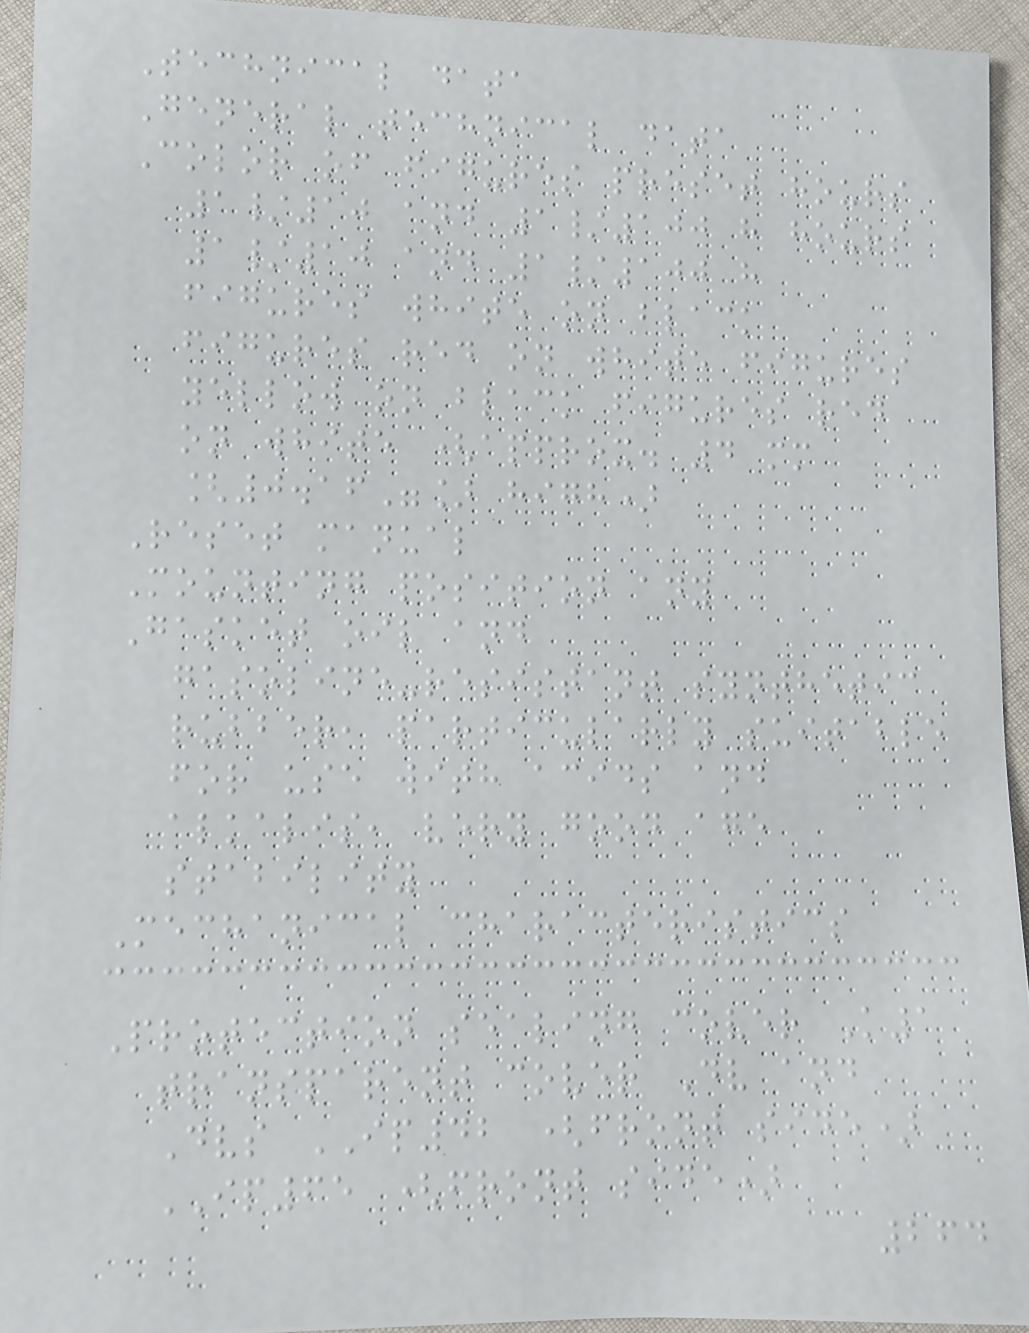Technical data
General technical data
Color of figures preset hours
1/10 and 1/100 h hours
1/10 and 1/100 h
figures white on black
figures red on white figures
yellow on black figures red
on white (approx. 4 mm
[0.16"] high)
Reset manual
Mounting position any
Gasket oil and
gasoline-resistant synthetic
rubber, particularly suitable
for use with acids and
alkalis, very good age
stability
Mechanical characteristics
Protection sealing cover K1
transparent cover Dv and
Dvs IP42 (front side)
IP65 (front side)
264
